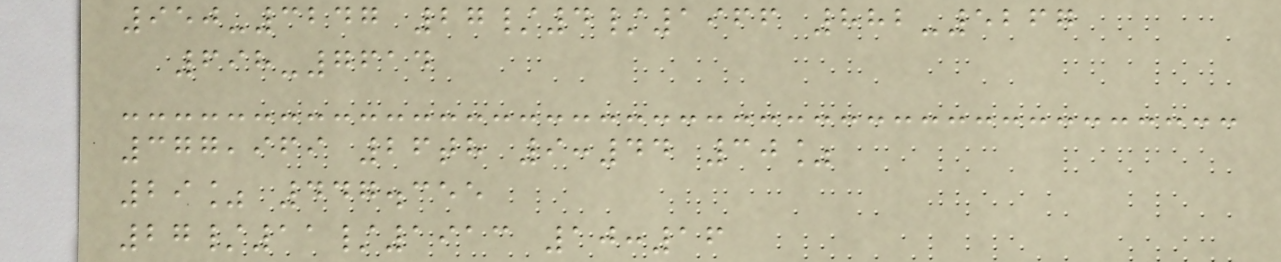950-3247 27/4/1966 882-5267
698-7614
377,969 26th 9:44 30%
29% 447.355
27/11/1913 10:16
